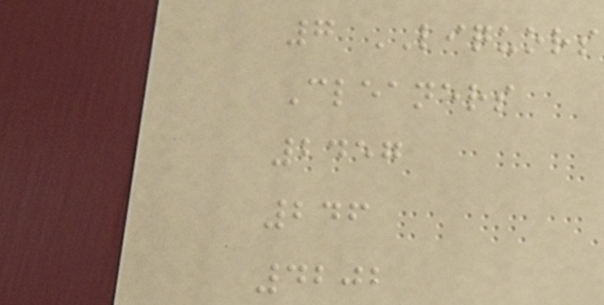7 LIQUORS
Cleaners
2457
246
4202
